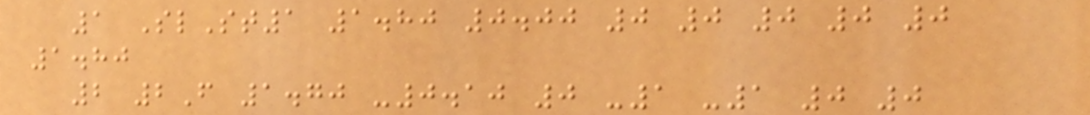1 SlSt1 1.80 0.00 0 0 0 0 0
1.80
2 2F 1.70 -0.10 0 -1 -1 0 0
